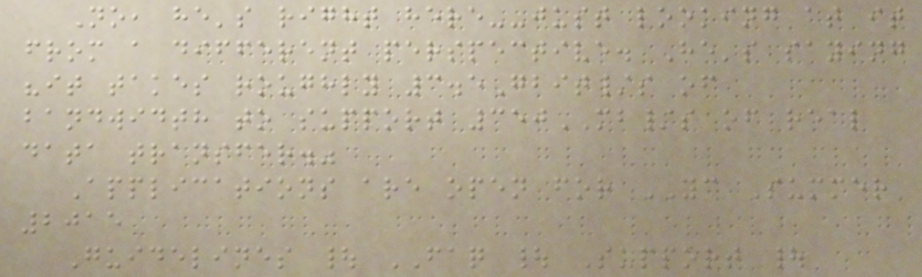No, he's right here--just looking at it
from a different perspective. He's saying
"it takes roughly 3.5Gbit/s of
bandwidth to support 350MB/s of real
data transfer."
Applications are open for YC Summer
2015
Guidelines | FAQ | Support |
